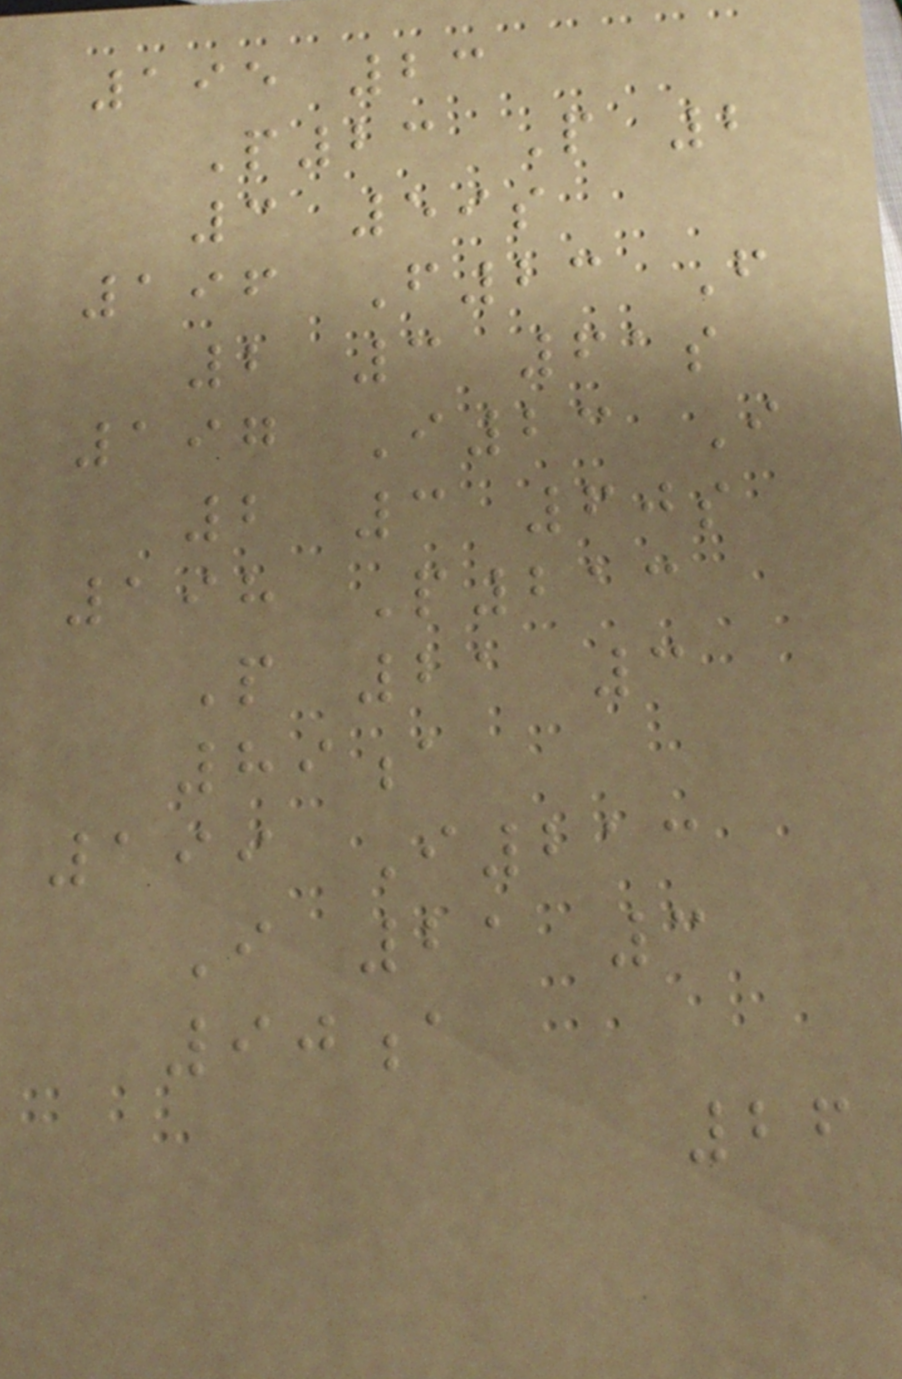195 23
P23 P 2
3 59s
196 F23 F
2 3 61s
197 I23 I
2 3 60s
198 P213
P 21 3
89a
199 I213
I 21 3
90a
26
